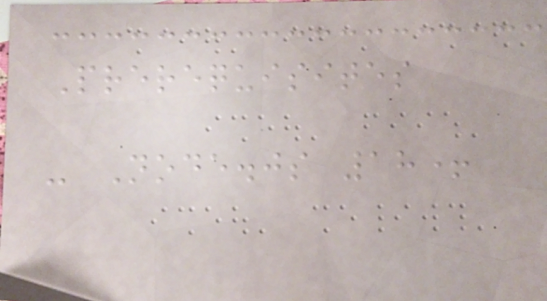Prerequisites
- Node.js 18+
